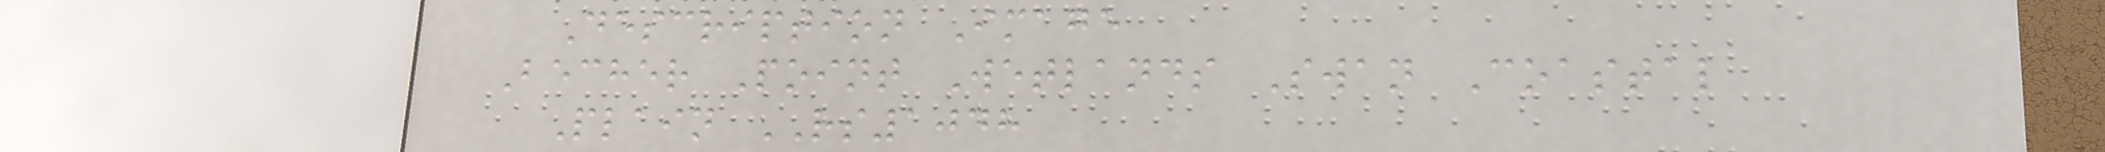Description Image
Becher Point Wetlands Swan Coastal
Plain RS1048
